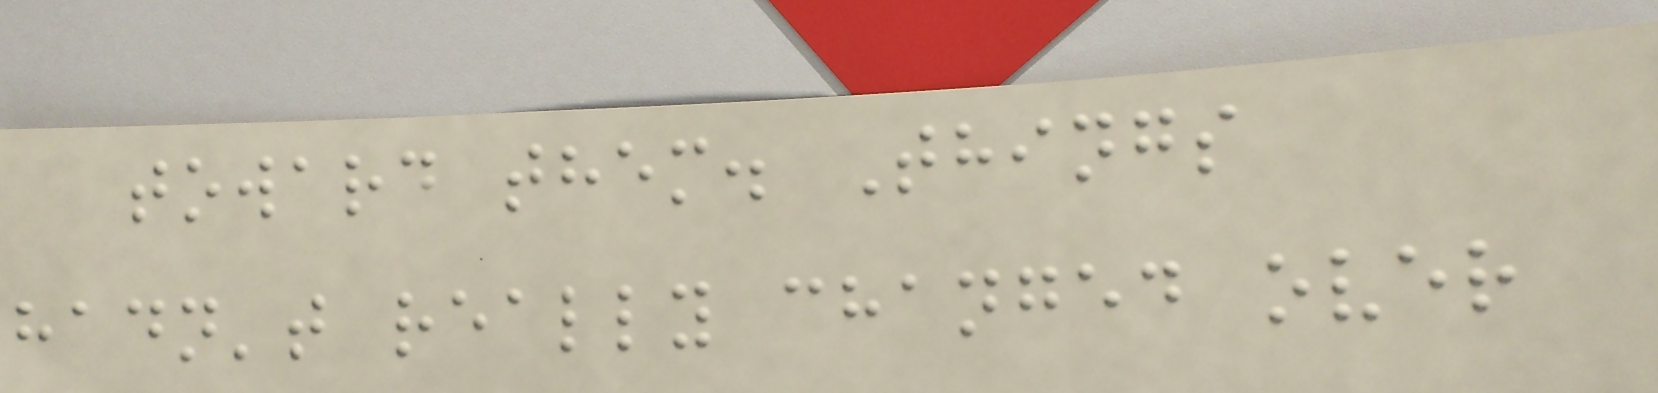toward them. Things
hadn't really changed over
